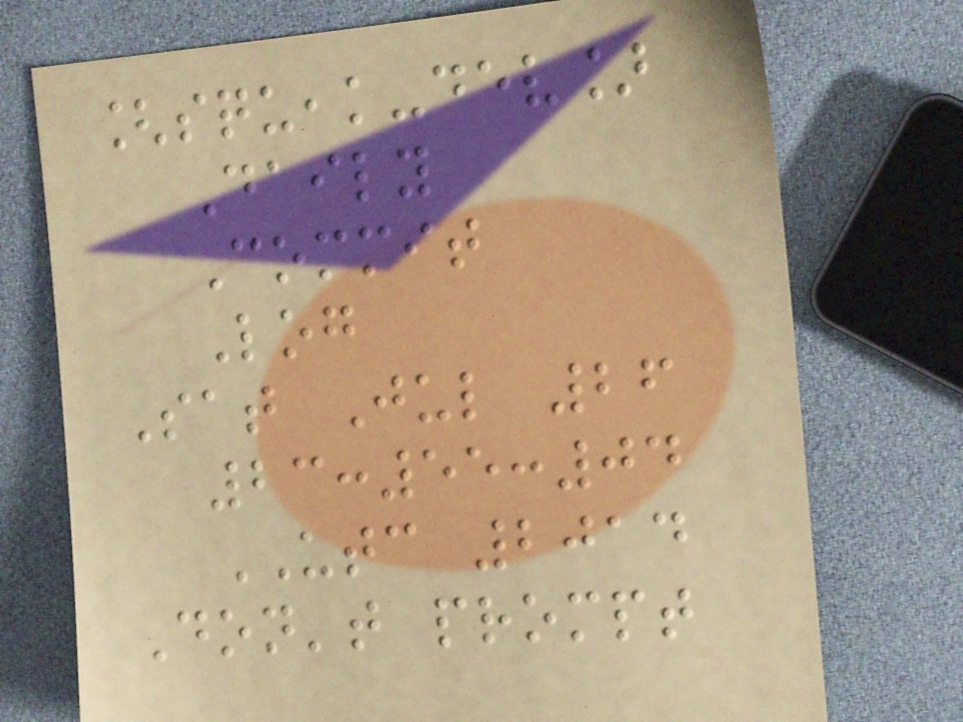[squeak-dev]
Daily
Commit
Log
Sat Jul 26
23:55:04
UTC 2014
Don't prompt
